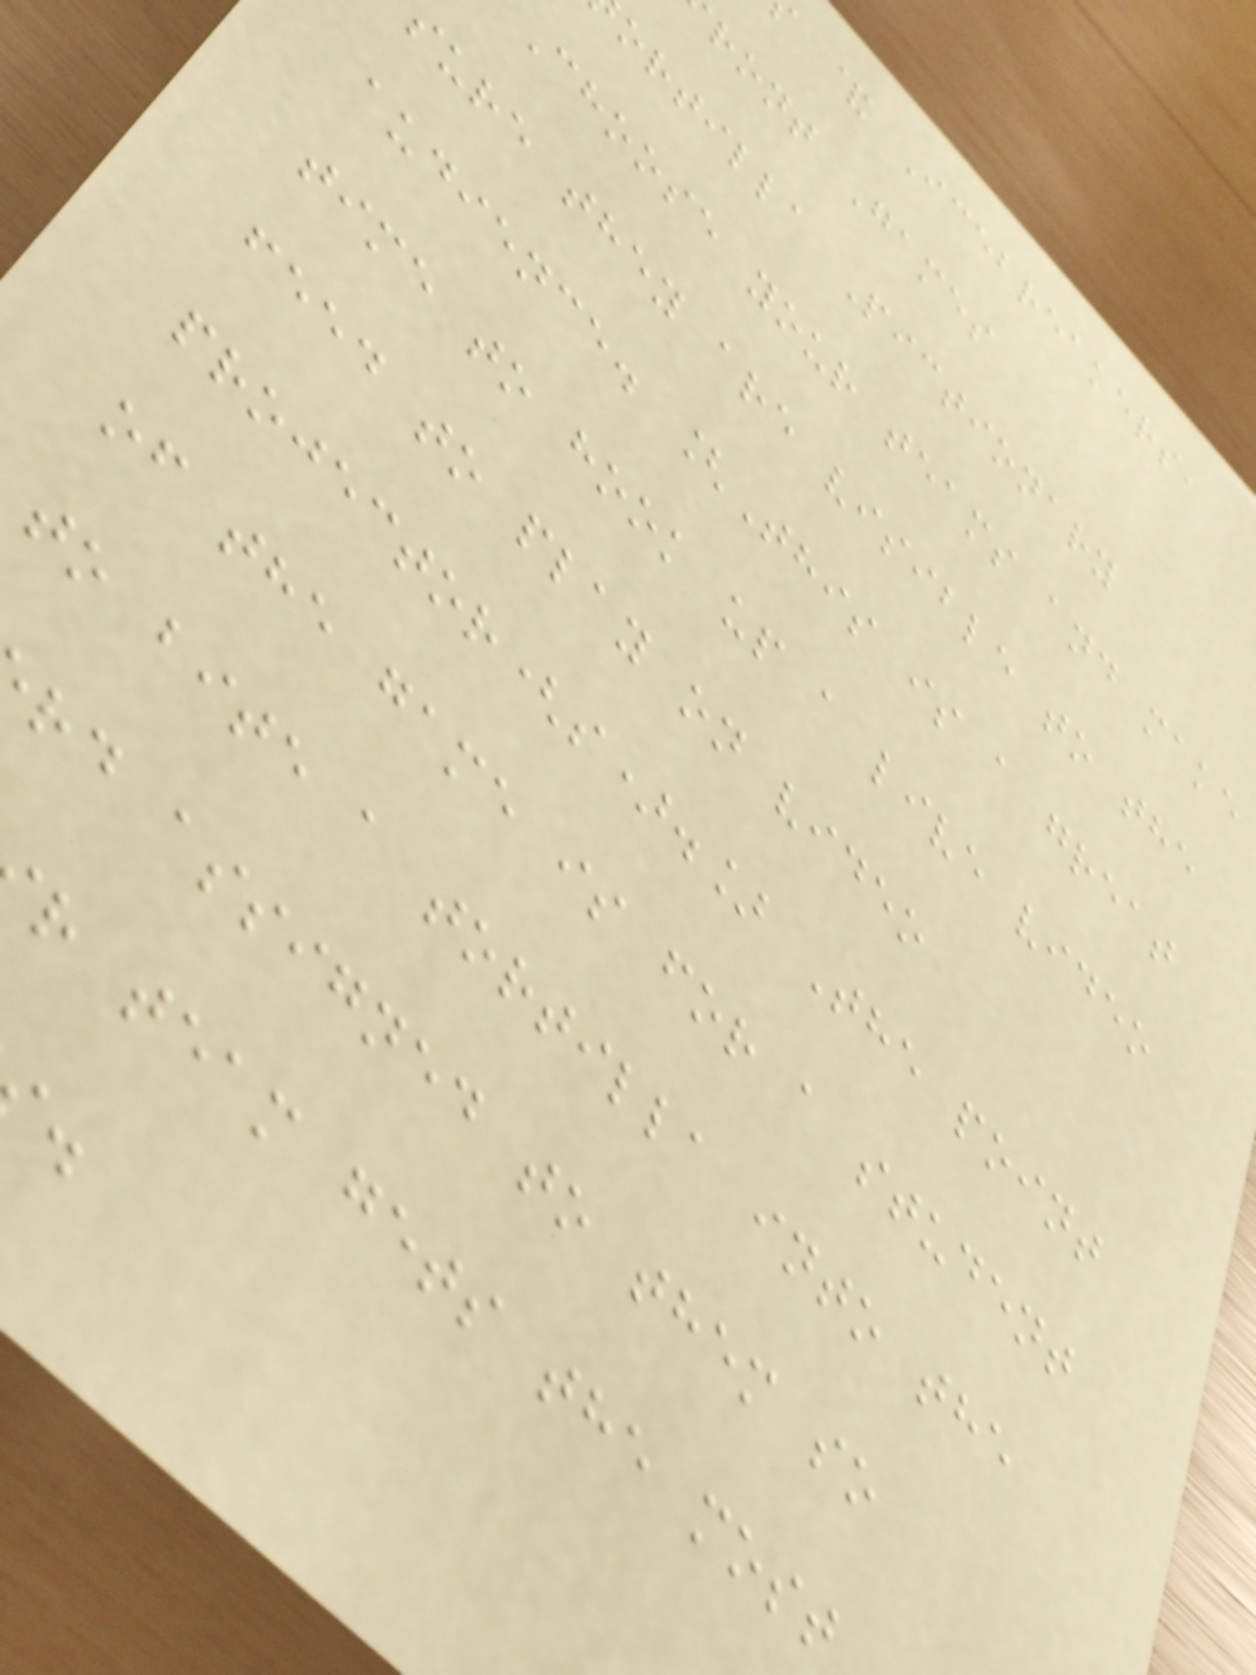& Icebreakers,
ront Games
ortilla Pictionary
Choose your teams and make
sure they are visible to the
audience. [This is a great
time to hook up a live video
feed to play on video
projector(s).] The point
of the game is for a student
to bite a tortilla into the
rd assigned to them so
r team gets the most
